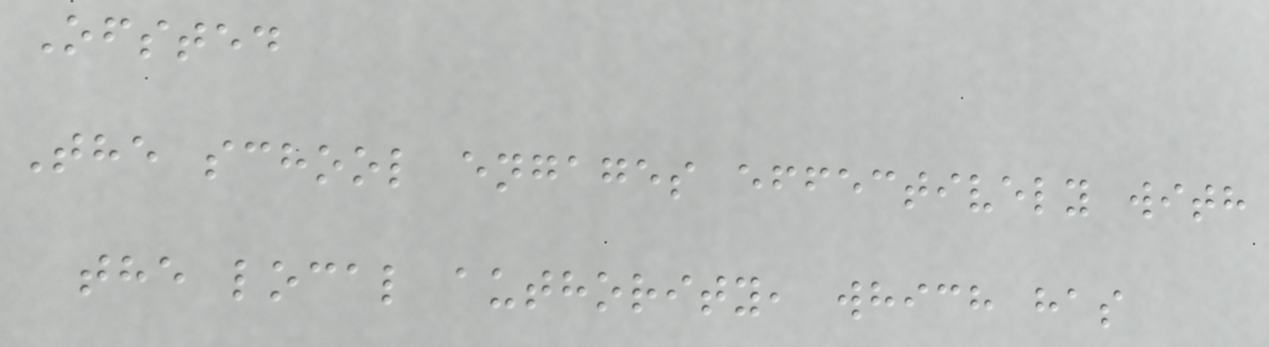Ofsted
The school engages effectively with
the local authority, which has
